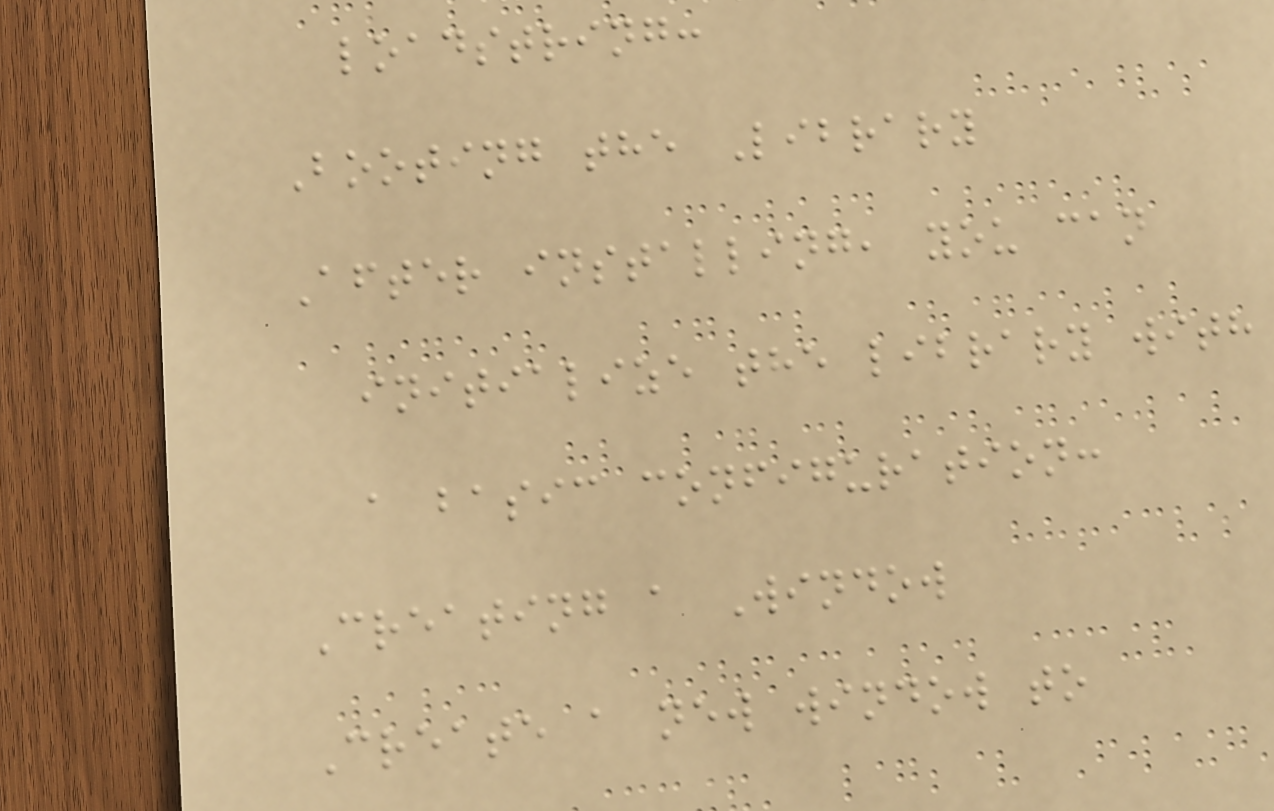loadstring:
Booting the Library
After installing, you can
initialize the library with
a basic configuration:
Creating a Window
Create a new window to
